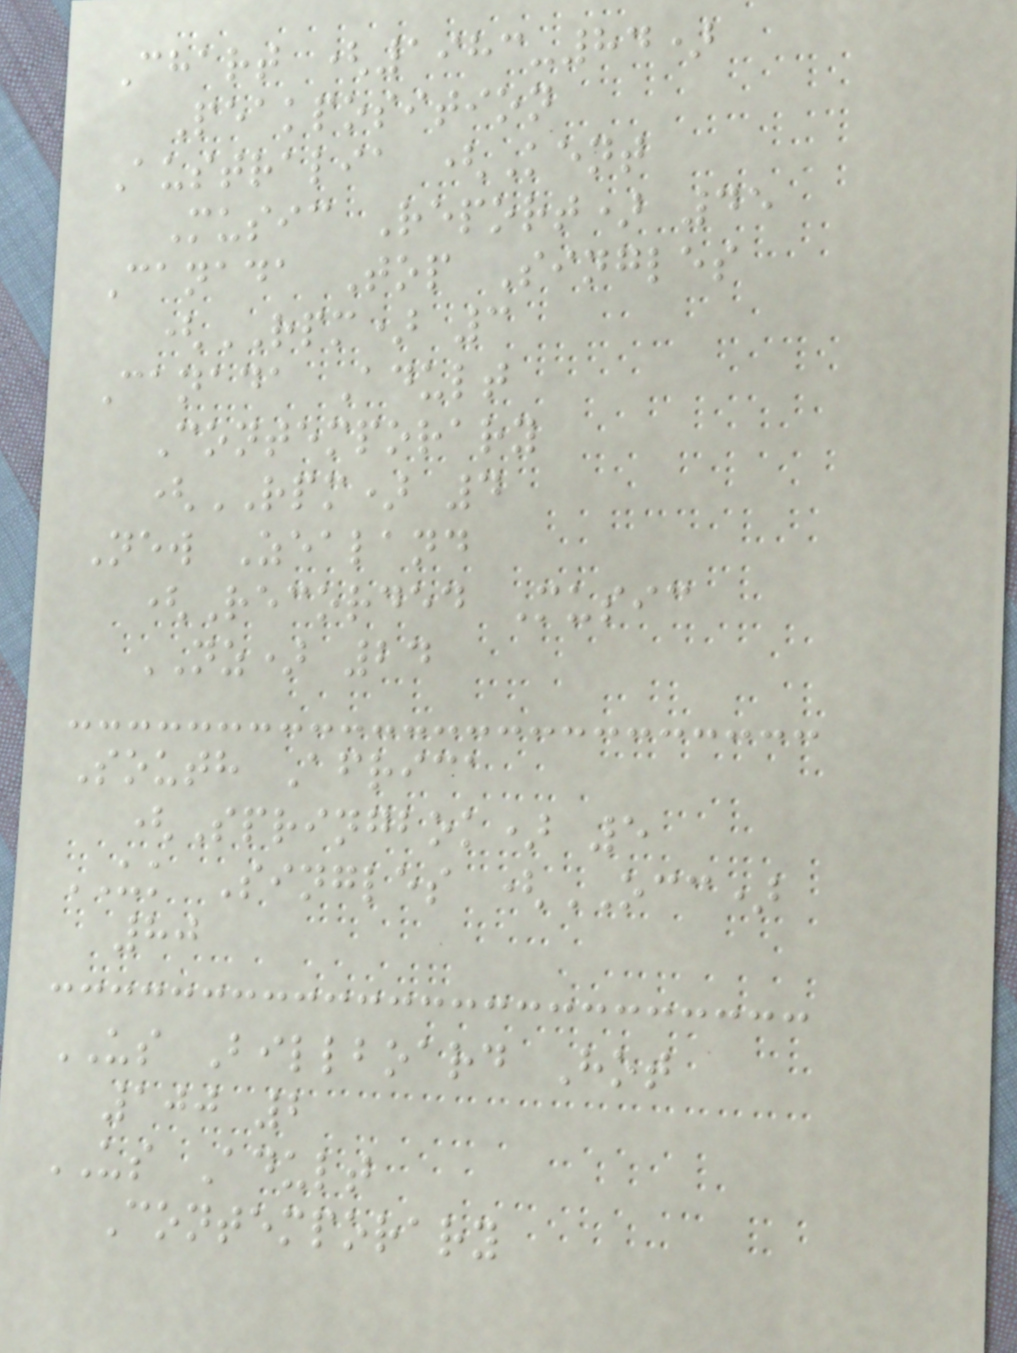Chart (1983-84)
Peakposition
Australia (Kent
Music Report) 45
Canada Top Singles
(RPM) 3
Canada Adult
Contemporary
(RPM) 4
New Zealand
(Recorded Music
NZ) 24
South Africa
(Springbok) 5
UK Singles (OCC)
80
US Billboard Hot
100 2
US Adult
Contemporary
